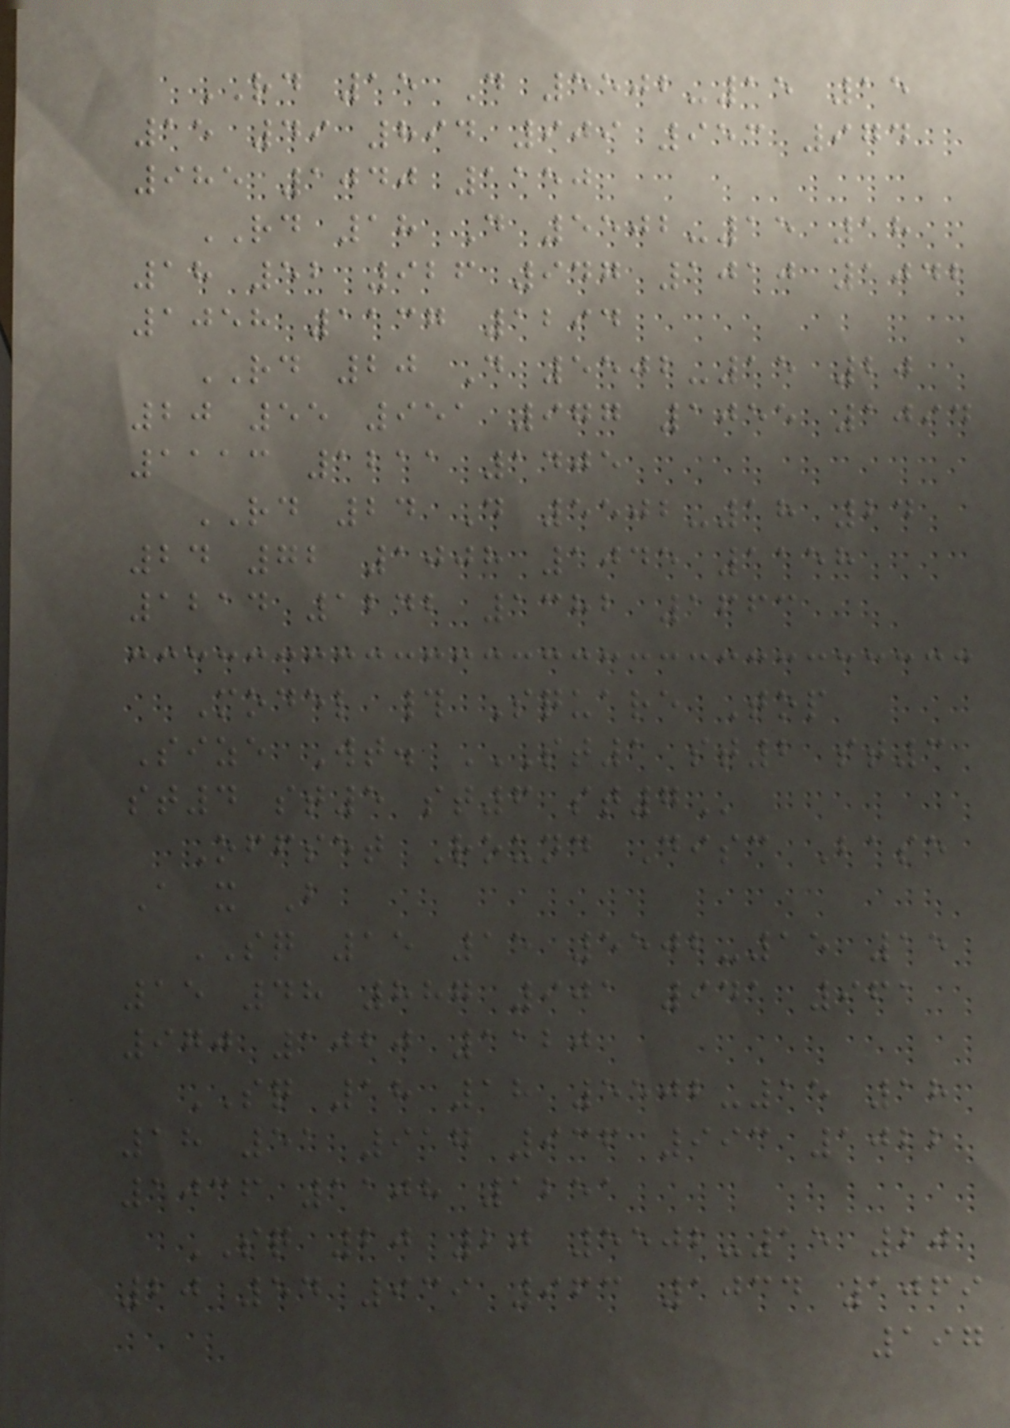RD 15 D 5502-15 15
15 49 894 909 953 974
985 1040 1150
RD 18 D 5502-15 18
18 52 926 947 1010 1042
1058 1137 1294
RD 20 D 5502-15 20
20 55 951 977 1055 1094
1113 1211 1405
RD 24 D 5502-18 24
24 72 1008 1045 1158
1214 1242 1382 1663
Model # Square Top
Size Wt. ST1 ST2 ST3
ST4 ST5 ST6 ST7
Offset Round Disc Base
A x B
SQ 15 15 5502-15 15
15 48 887 901 941 961
970 1020 1120
SQ 18 18 5502-15 18
18 51 917 936 993 1022
1036 1108 1251
SQ 20 20 5502-15 20
20 54 939 963 1034 1069
197
